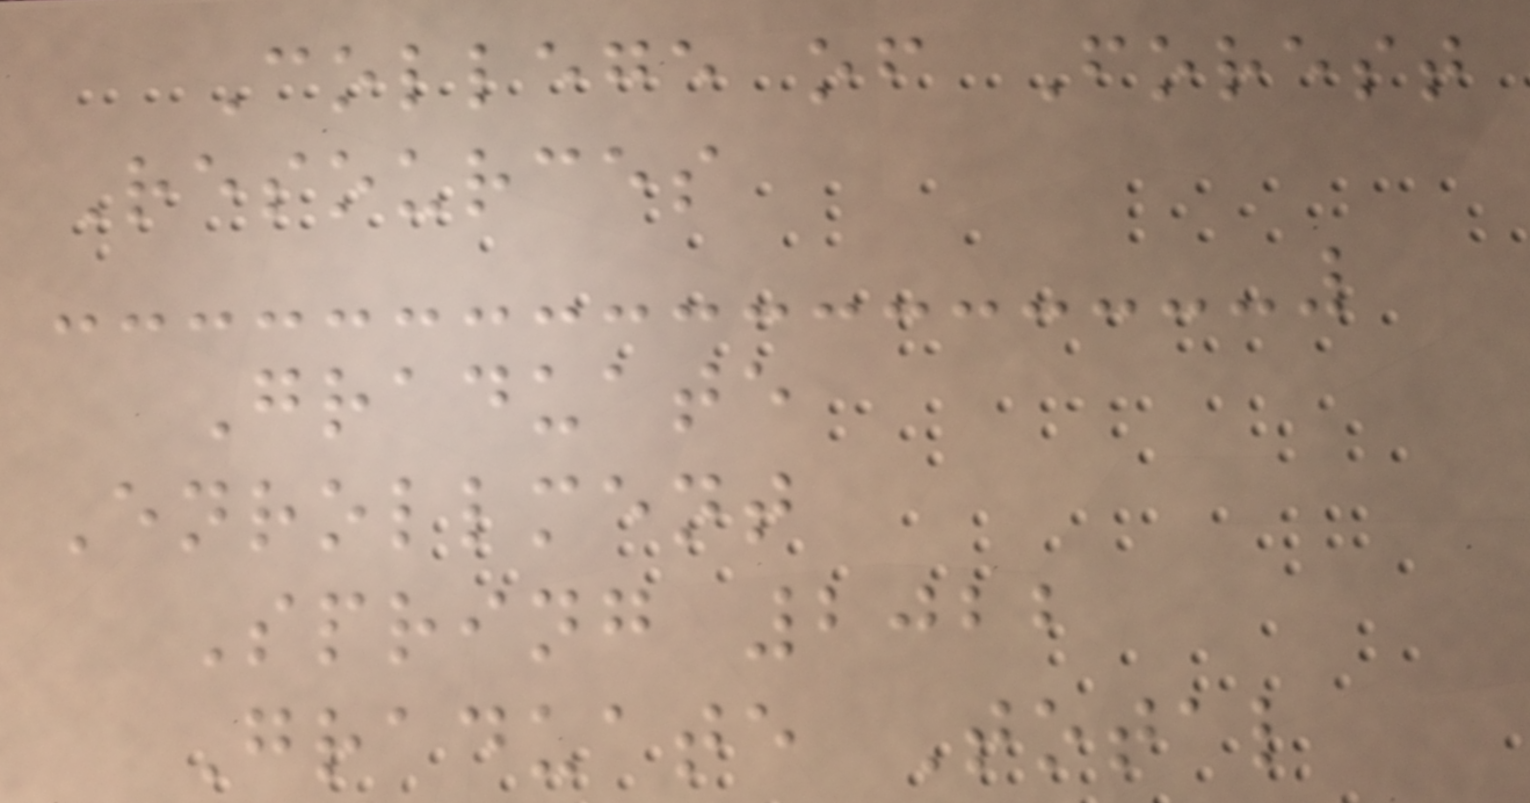College of Forest
Resources
Graduate
Enrollment
Spring 2022
Graduate Total
